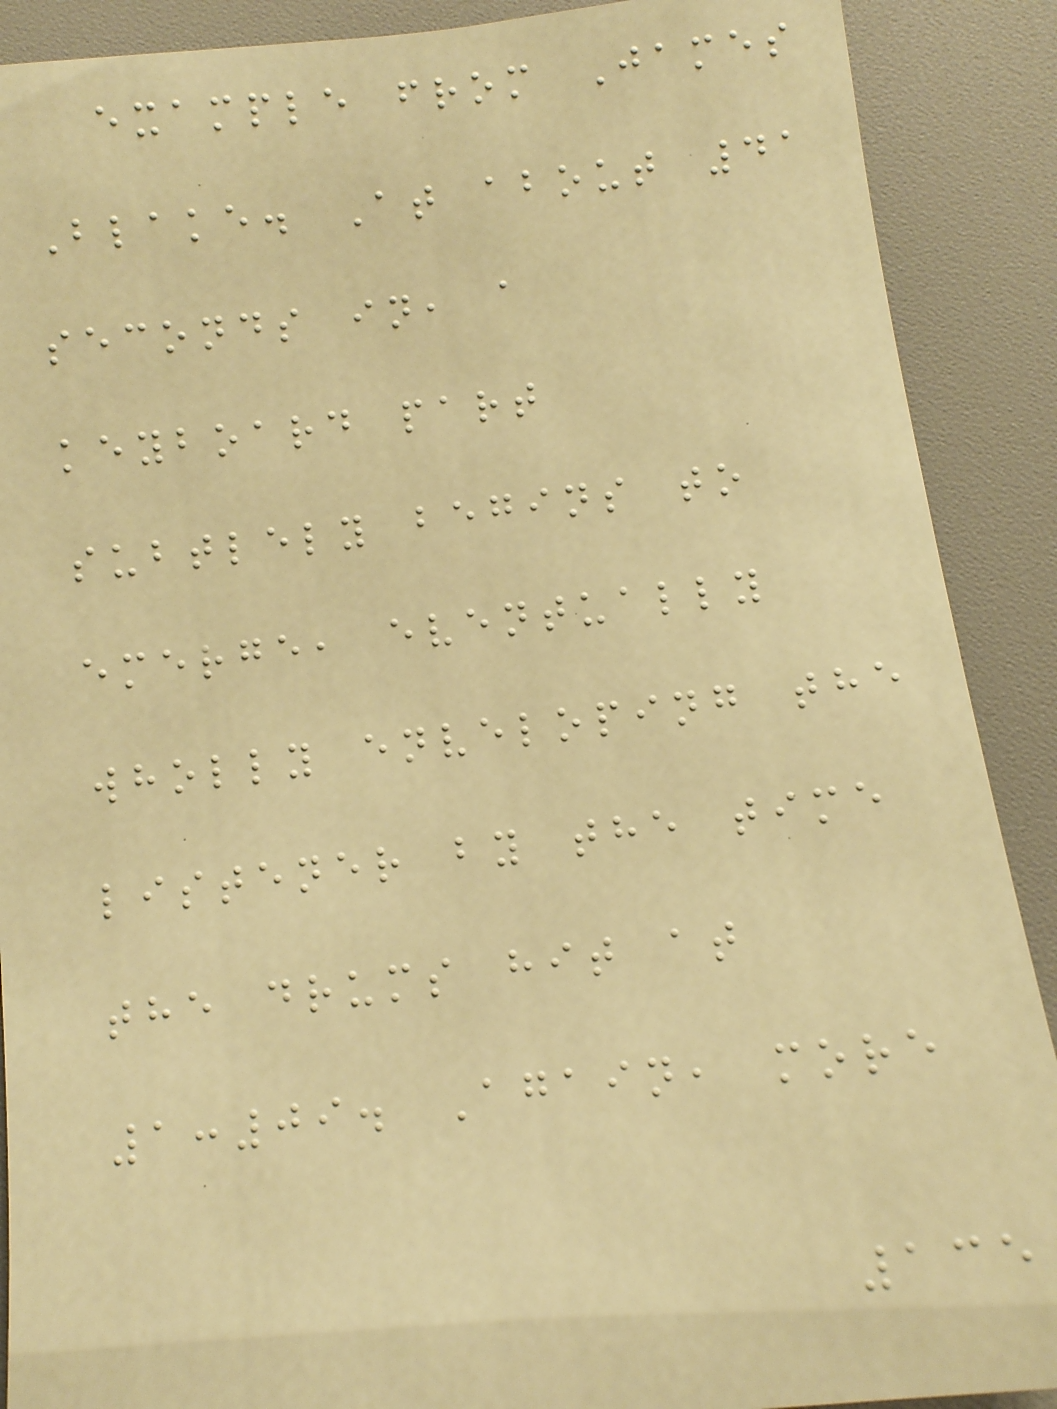example from James
Blake. At about 41
seconds in, a
keyboard part
subtlely begins to
emerge, eventually
wholly enveloping the
listener by the time
the drums hit at
1:09. Again, more
135
